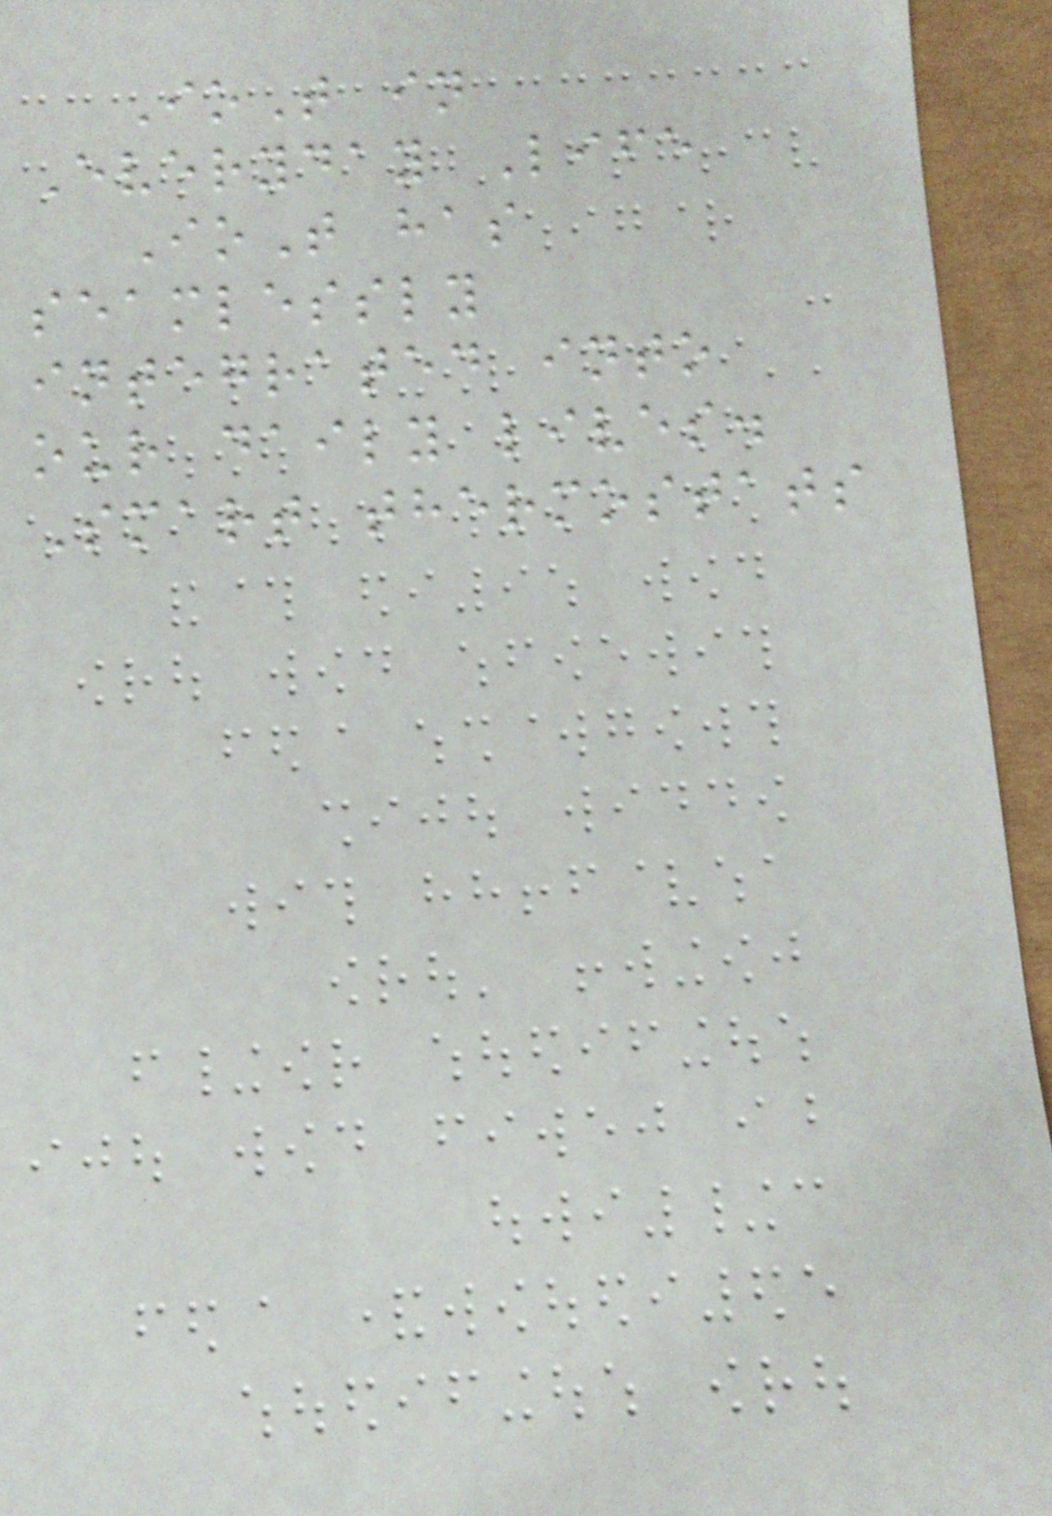IoT in
Everyday Life
IoT has
seamlessly
integrated into
our daily lives.
Smart thermostats
